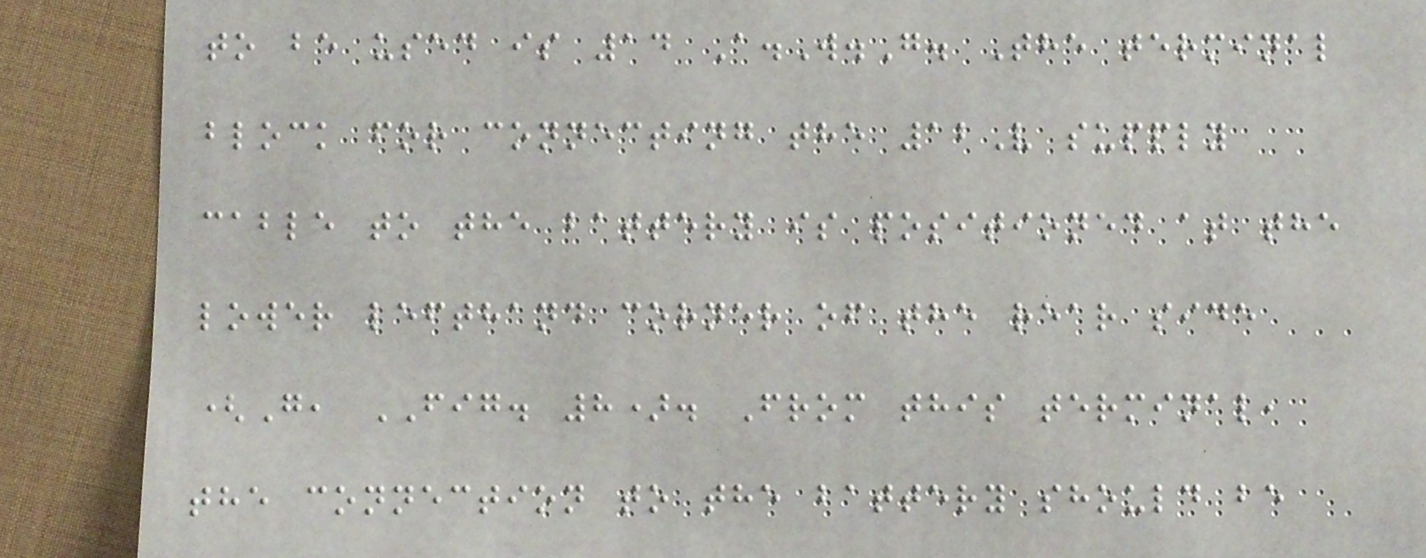to be used is 14 A.W.G. The terminal
block for connecting the 12V supply
cable to the battery is positioned at the
lower lefthand corner of the rear side
(G, FIG. 8). From this terminal,
the connection to the battery should be
